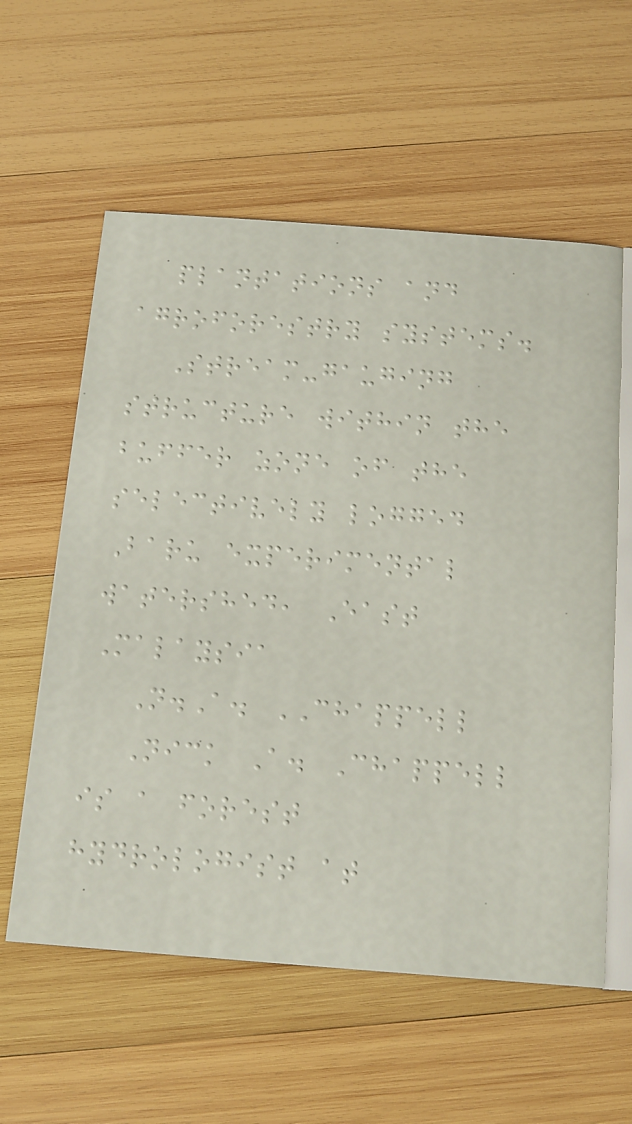plantations and
agroforestry systems.
Stream-gauging
structure within the
buffer zone of the
selectively logged
Baru experimental
watershed, East
Malaysia
N.A. CHAPPELL
Nick A. Chappell
is a forest
hydrologist at
